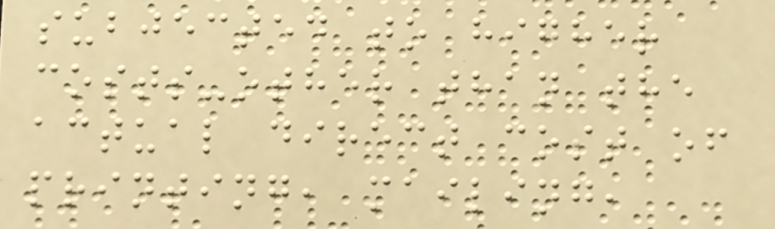subjected to higher
costs-other than the
actual direct cost of
printing, mailing,
